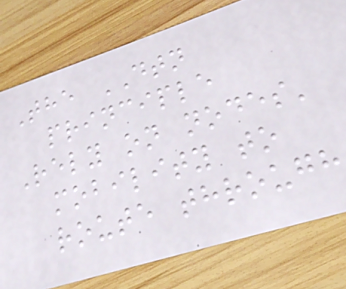The DTN
principle
Rely on nodes'
mobility to
route through
